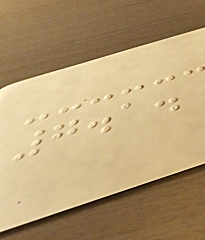7.1.
